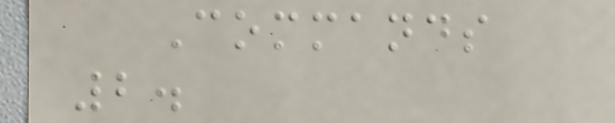Commands
2.
